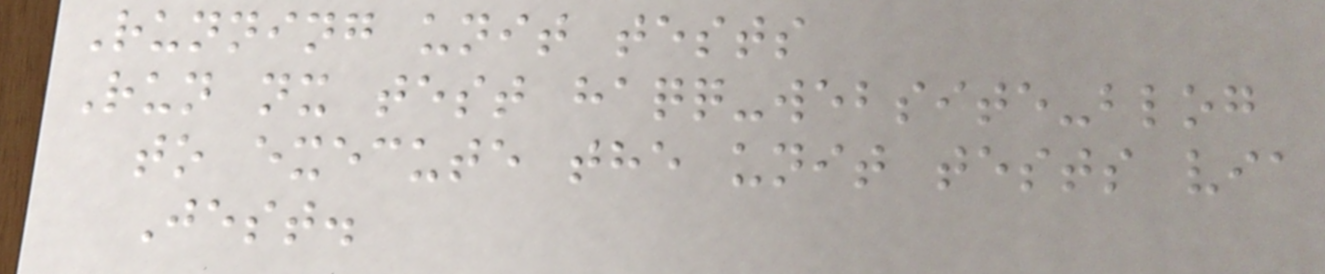Running unit tests
Run nx test haqq-website-blog
to execute the unit tests via
Jest.
